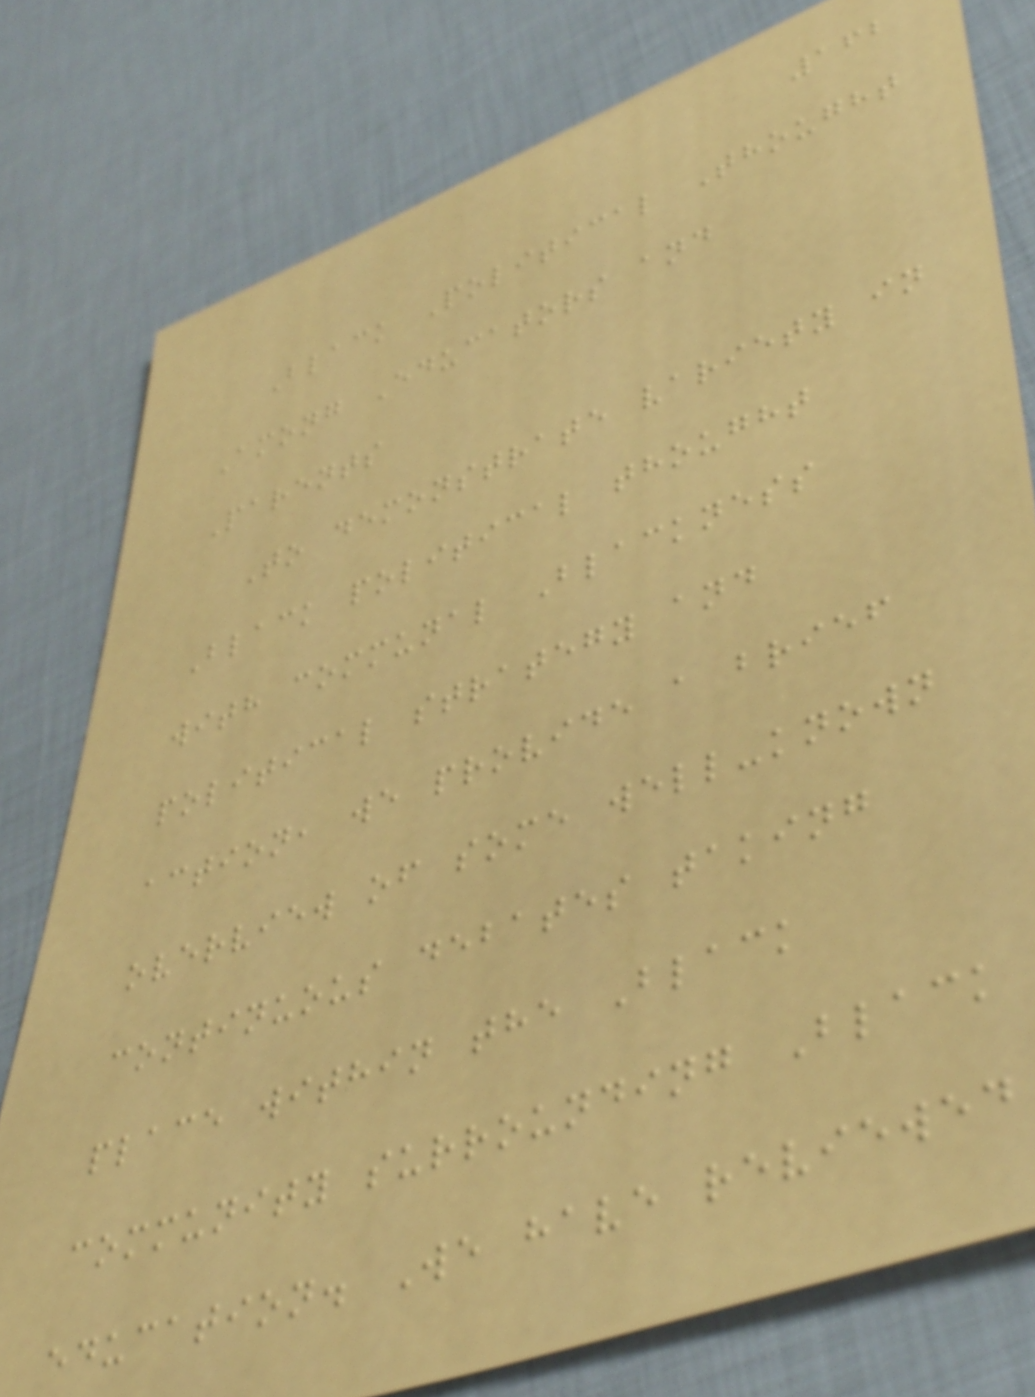162
Black Political Thought
Among Educators and
Parents
To demonstrate variety in
Black political thought
with communal Blackness
political strategy and
action, we provide a brief
overview of some well-known
continuous debates taking
place within the Black
community surrounding Black
education. We have reviewed
